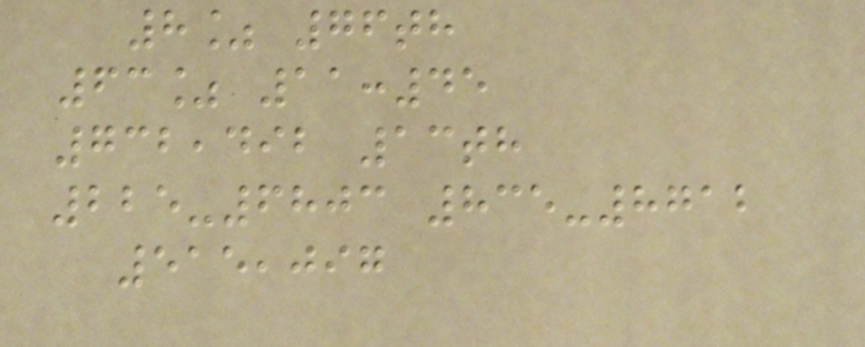8% 76th
63% 11:45
732,492 13th
225-6803 835-8712
515,097
